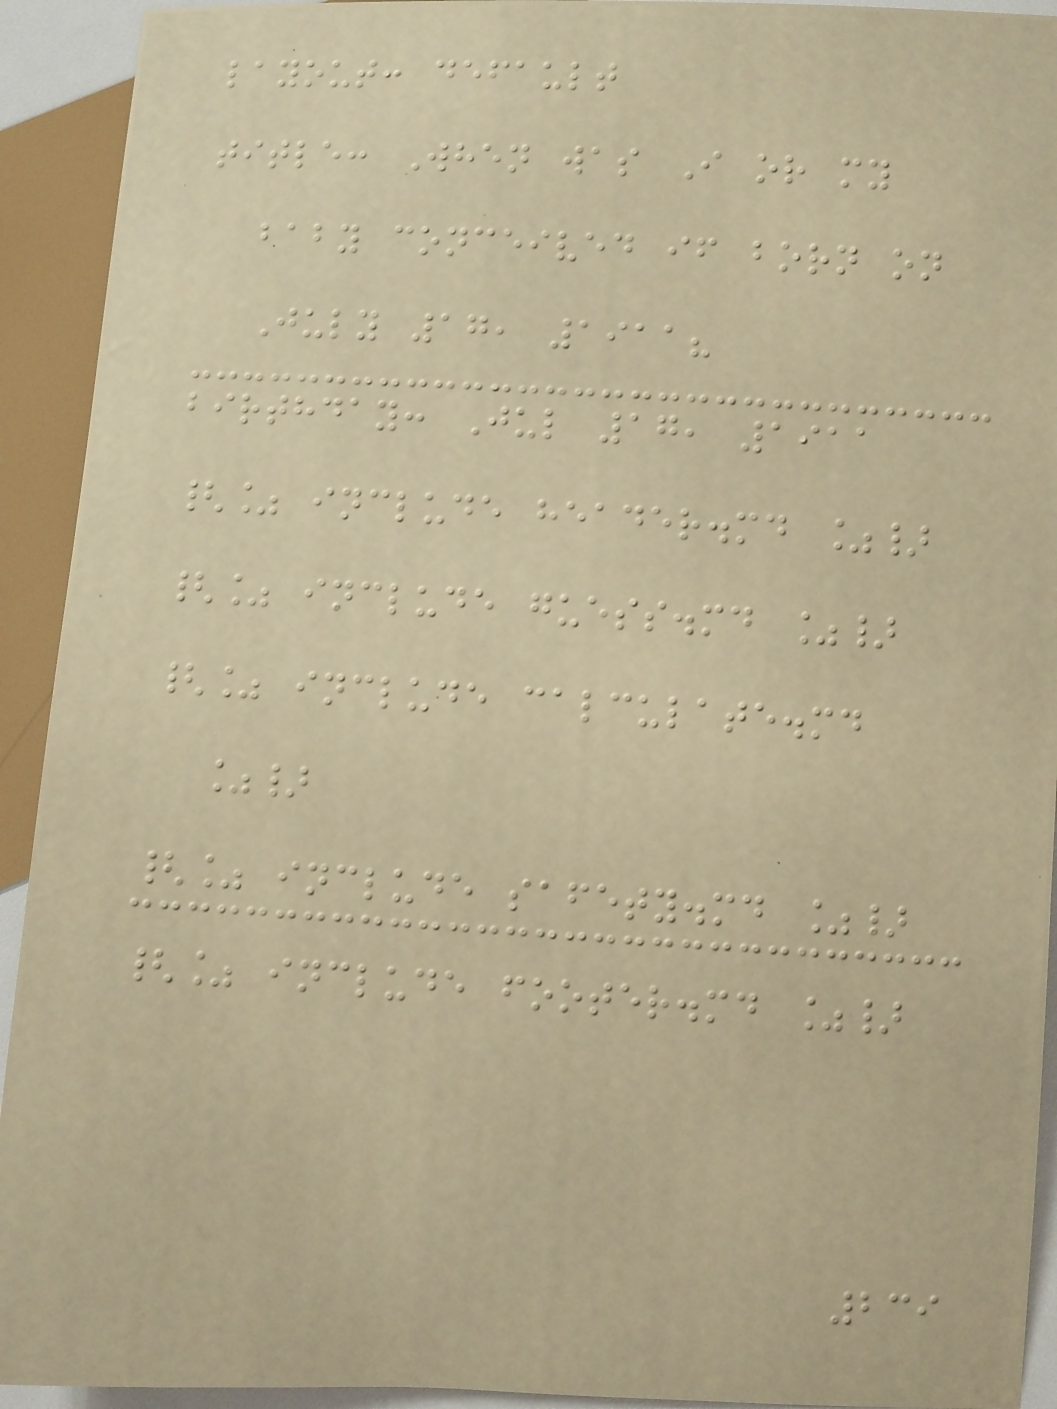layout: default
title: When was I or my
baby conceived if born on
July 17, 1911?
birthday: Jul 17, 1911
{% include header.md %}
{% include guess.md %}
{% include calculate.md
%}
{% include safety.md %}
{% include footer.md %}
239
